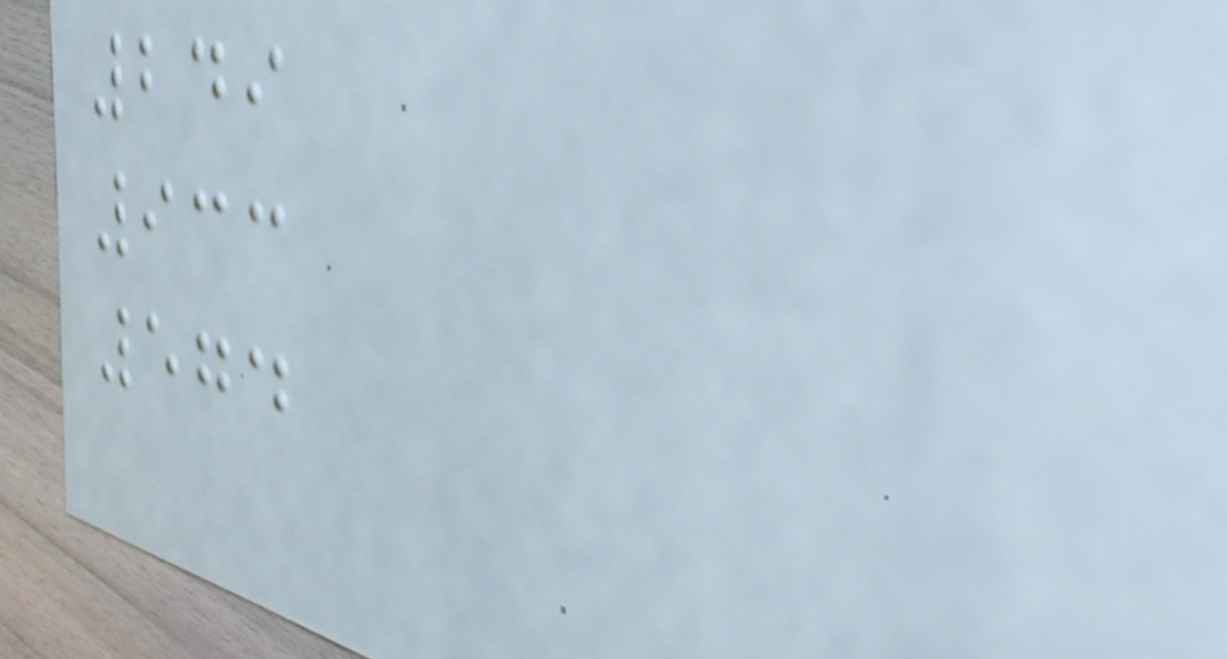249
933
574
